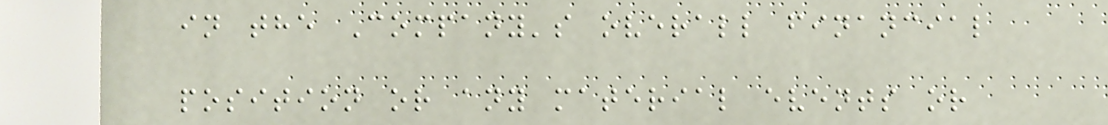in the Company's overall financial
position or any material events or
